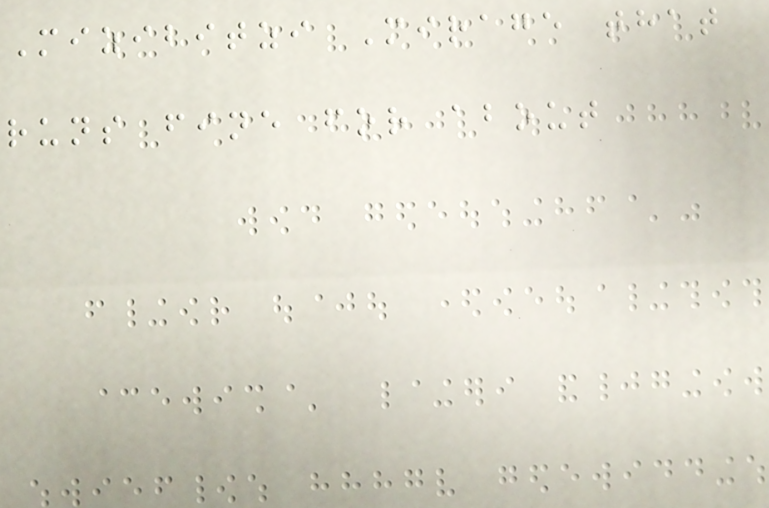Mizibitzi Mirage that
runs fine for about
